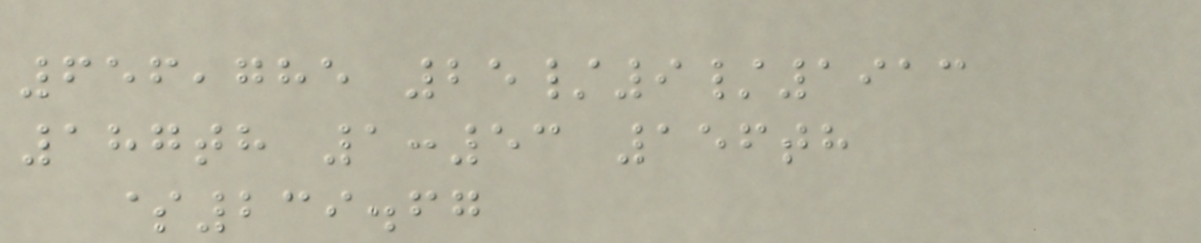656,785 25/9/1913
187th 1:53 156th
$239.67
